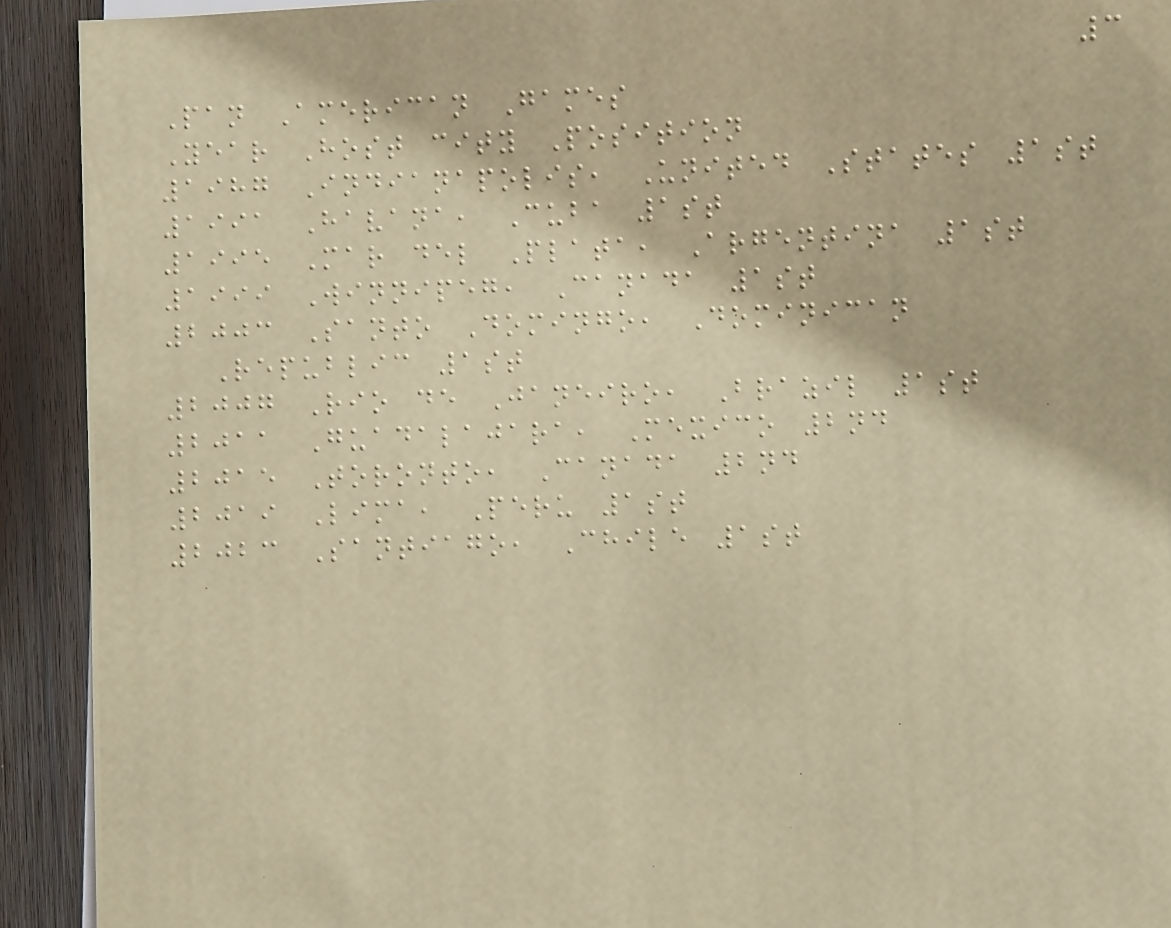3
Pan American Games
Year Host city Position
1987 Indianapolis, United States 1st
1991 Havana, Cuba 1st
1995 Mar del Plata, Argentina 1st
1999 Winnipeg, Canada 1st
2003 Santo Domingo, Dominican
Republic 1st
2007 Rio de Janeiro, Brazil 1st
2011 Guadalajara, Mexico 2nd
2015 Toronto, Canada 2nd
2019 Lima, Peru 1st
2023 Santiago, Chile 1st
